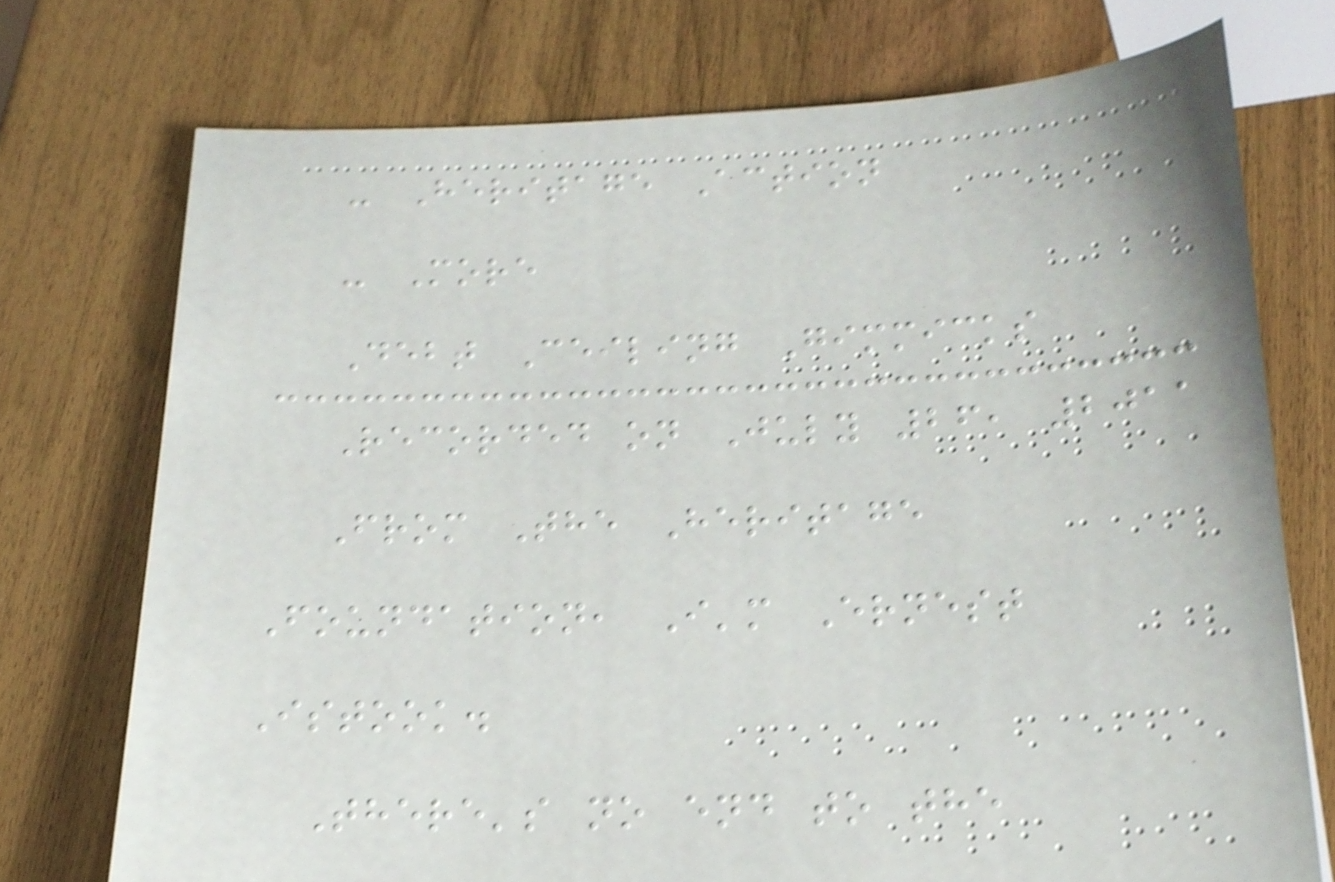- Heritage Action
- More
Debt Ceiling Gimmicks
Recorded on July 26, 2011
From The Heritage
Foundation, I'm Ernest
Istook.
There's no end to the
